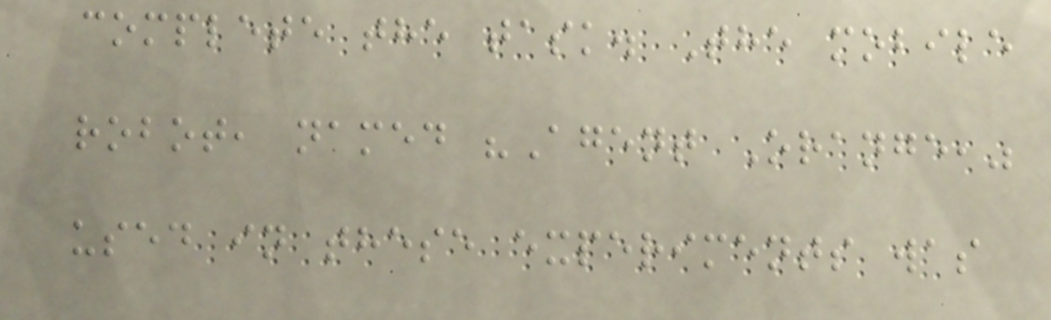complete the task. The mobile
robot, named "Agent Orange,"
used in these experiments was
